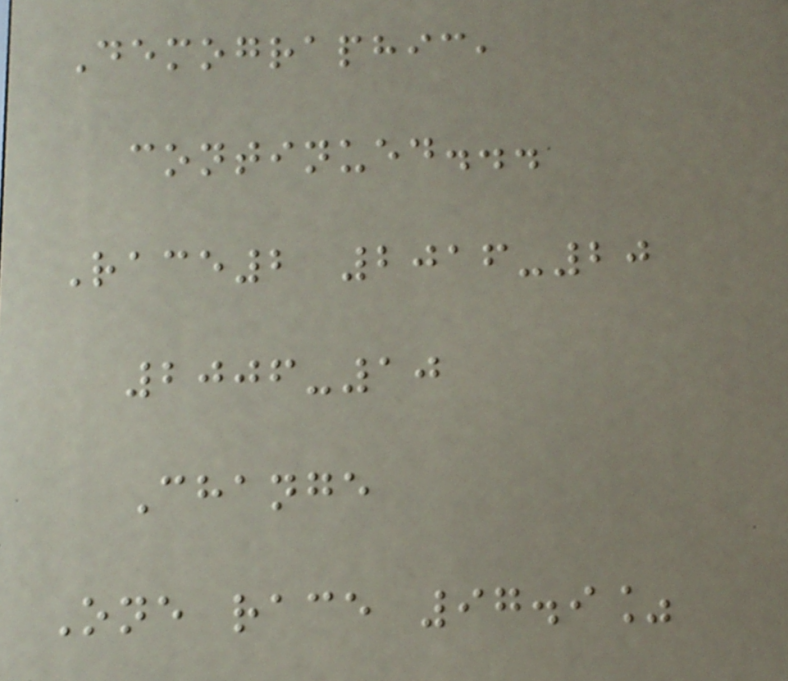Demographic,
continued...
Race2 2016-20
2006-10
Change
One race 97.9%
